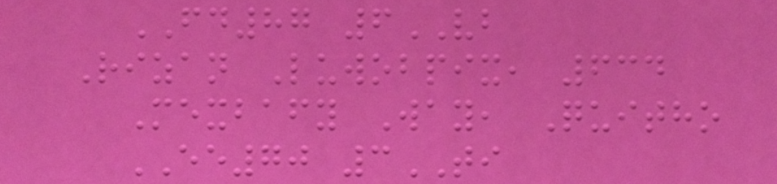FD87 6VB
Rizan Luwobpix, 634
Mexbafy Way, Quitho
EE70 3TI
